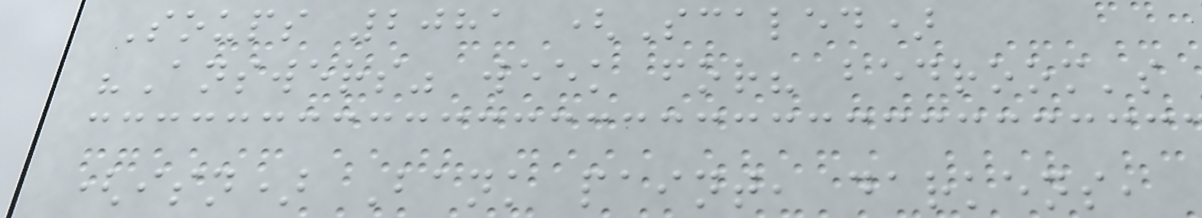Soups 2081 (Scaled)
"Answers" week for? bedroom's
(isn) Bank paint, darkens,
